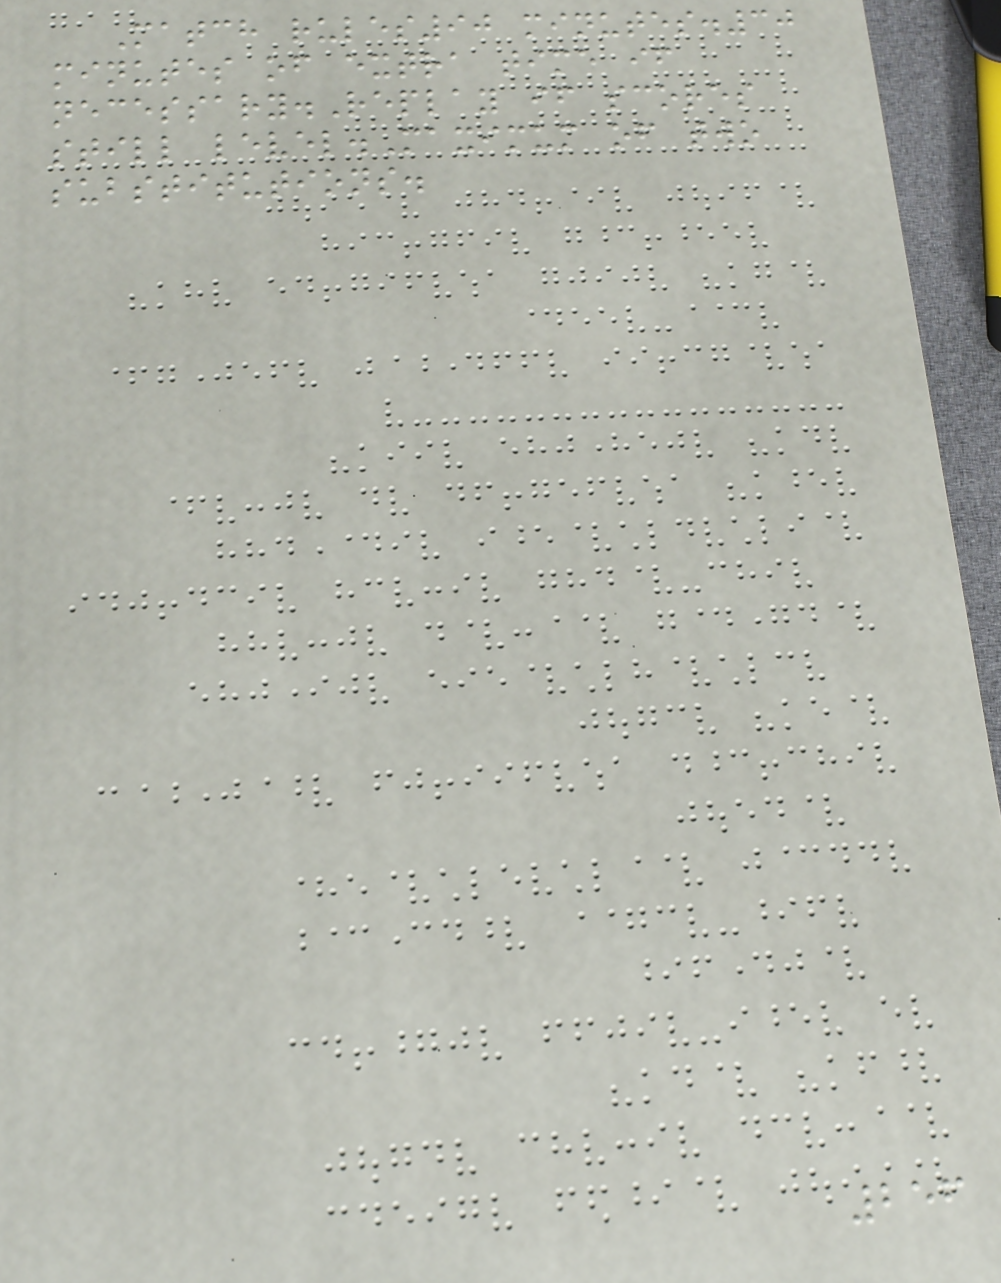Match rules90 minutes.30
minutes of extra time if
necessary.Replay if scores
still level.Maximum of two
substitutions.
256
